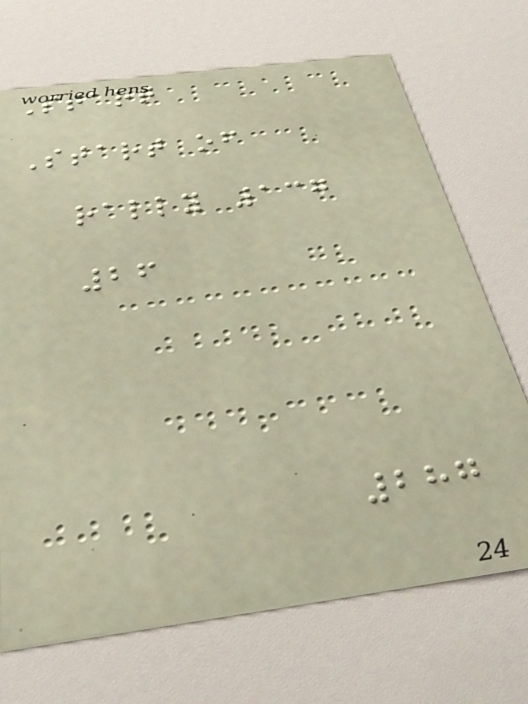Start
Start of
rally 137
26
287
